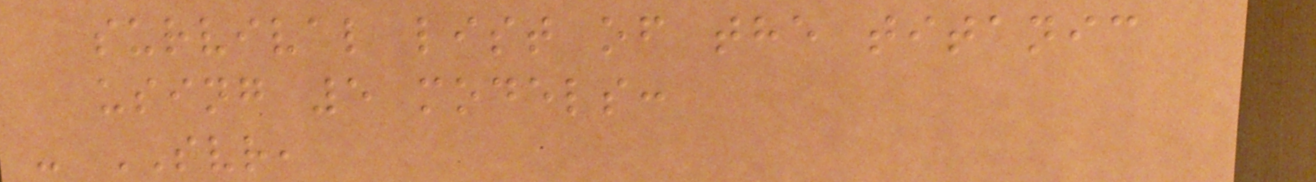survival list of the titanic
using 5 models:
- SVR,
